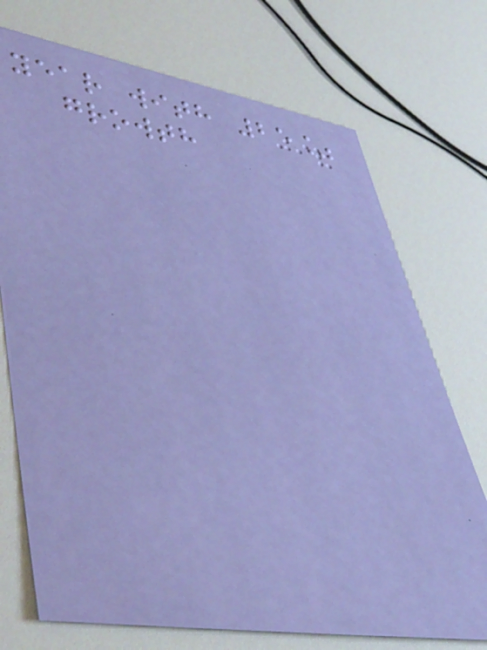year with 25%
growth
